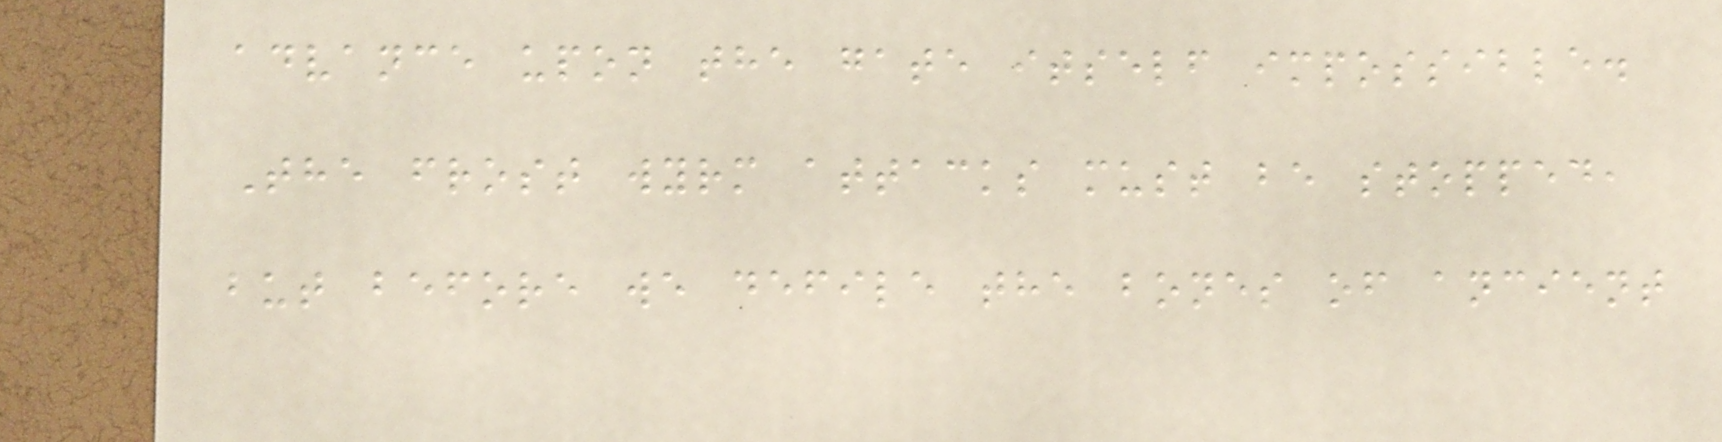advance upon the gate itself impossible.
The frost wyrm attacks must be stopped,
but before we defile the bones of ancient
